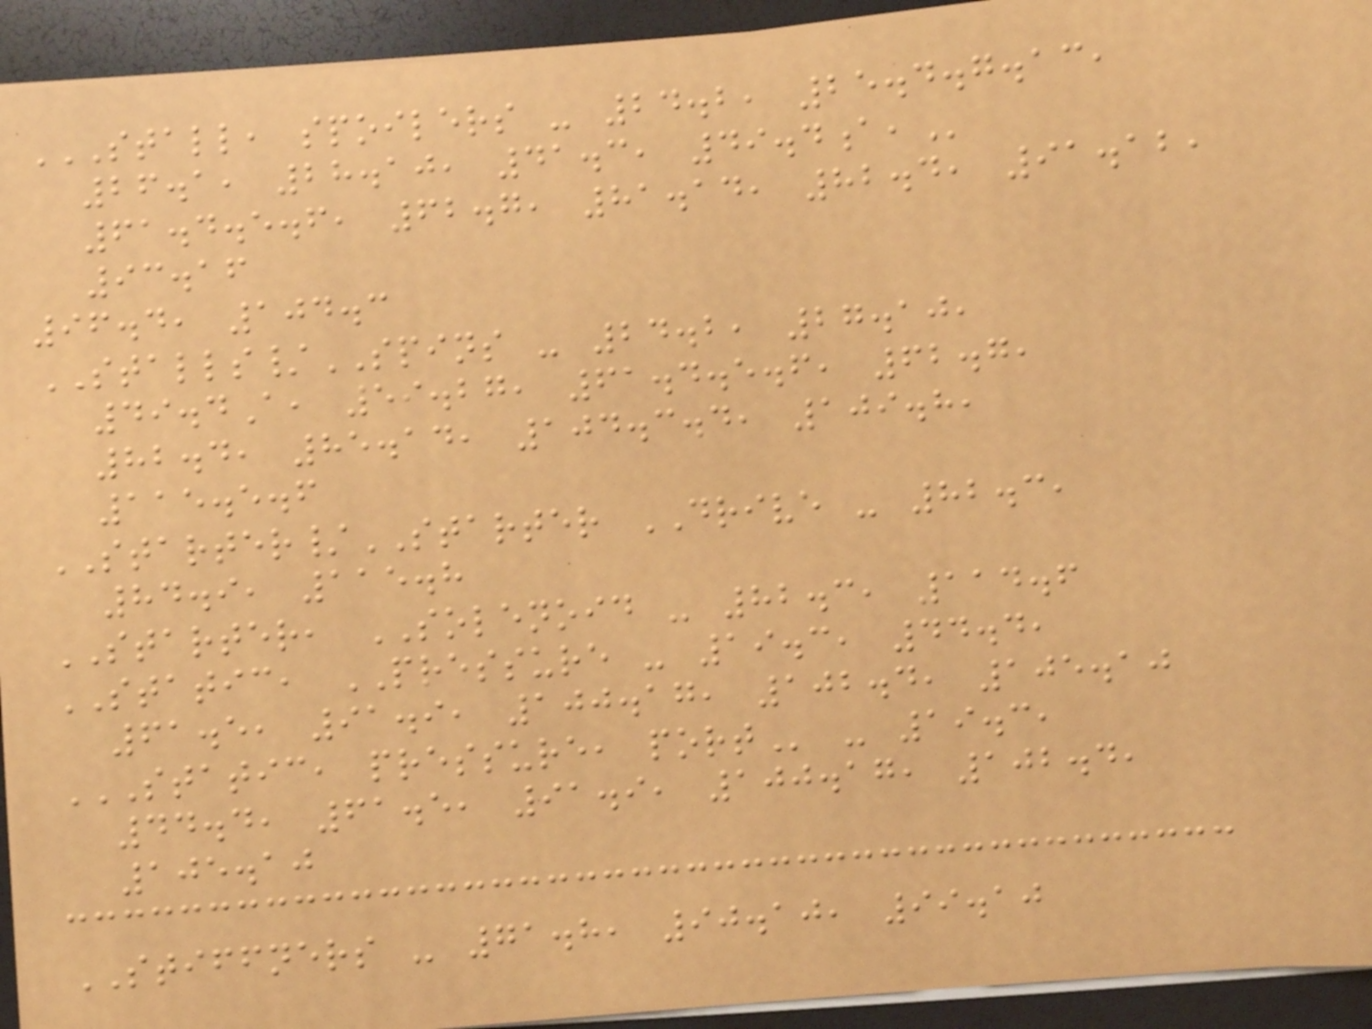STALL, SPOILERS - 24.2, 25.4.7.13,
26.1, 28.10, 41.3, 49.4A,
61.4.5.6, 62.7, 81.14, 82.4, 91.12,
93.16
96.4, 104.3
STALLS/SPINS - 24.2, 27.10,
49.4A, 59.27, 61.4.5.6, 62.7,
82.4, 85.14, 104.3.4, 109.8,
115.5.6
STARTER/STARTER DRIVE - 82.3,
84.9, 115.8
STARTER, SOLENOID - 82.3, 114.6
STATIC, PRESSURE - 19.3, 44.4,
61.5, 91.9, 100.17, 102.4, 105.10
STATIC, PRESSURE, PORT - 19.3,
44.4, 61.5, 91.9, 100.17, 102.4,
105.10
STIFFNERS - 71.8, 90.10, 99.10
